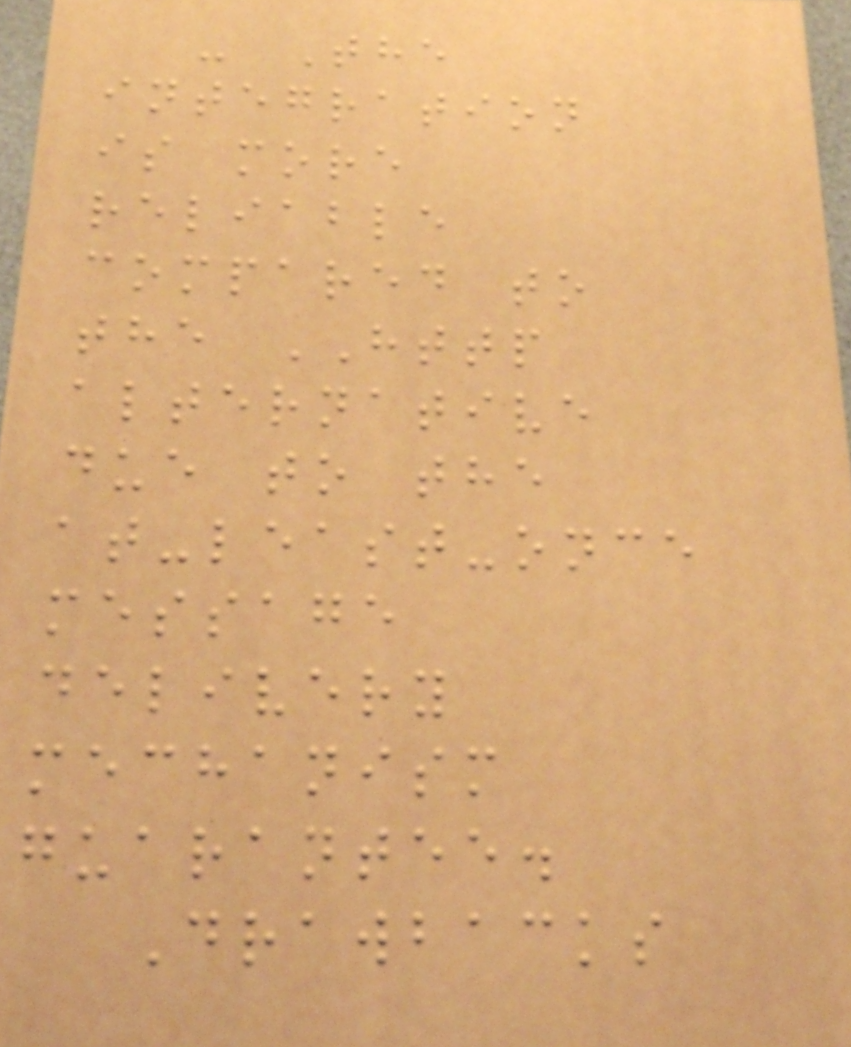- The
integration
is more
reliable
compared to
the HTTP
alternative
due to the
at-least-once
message
delivery
mechanism
guarantee.
Drawbacks
